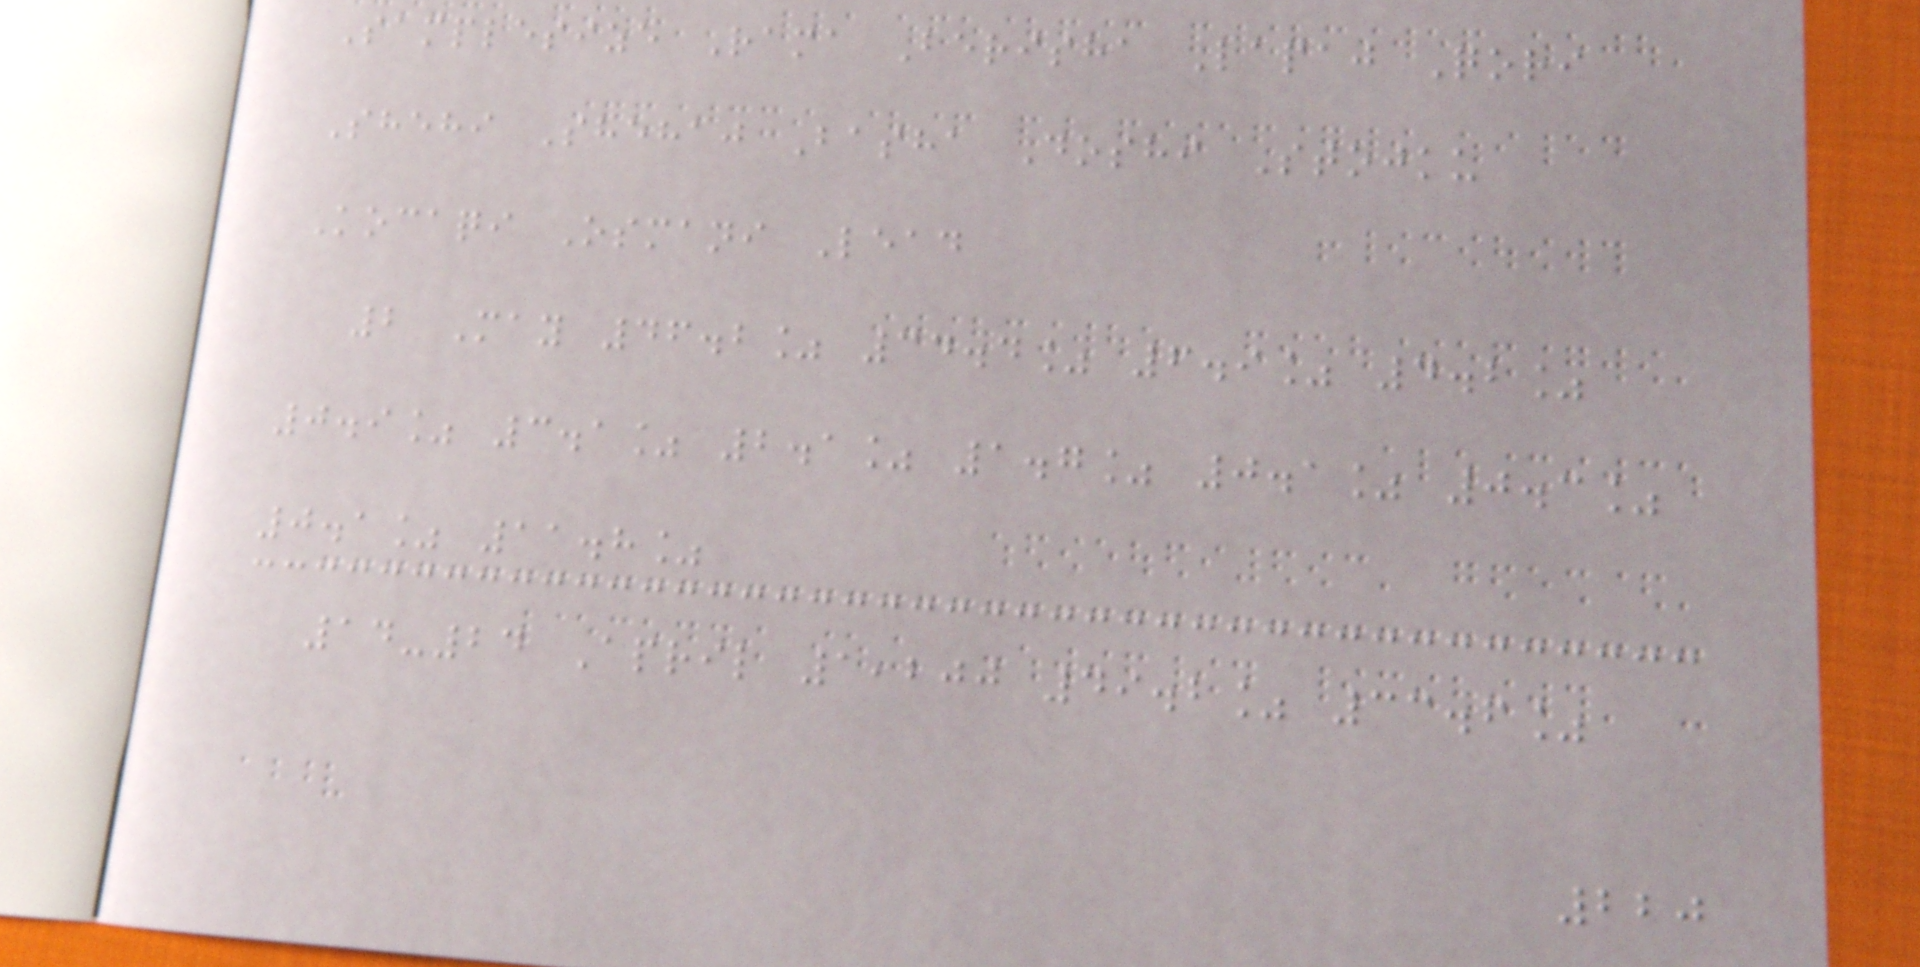Samplesize Rama Berisha Lapaj Qori
Shehi Shehaj Basha Doshi Stojku
Kocaqi Osmani Lead
2 May 46.2% 34.4% 6.9% 4.2%
0.9% 3.1% 2.1% 1.7% 0.1% 0.3%
0.1% 11.8%
14-24 April 1,200 49.2% 33.6%
220
